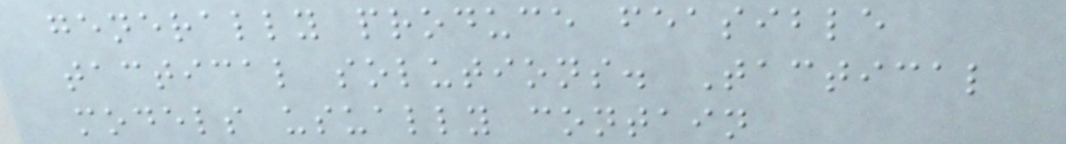generally produce feasible
tactical solutions. Tactical
models usually contain
